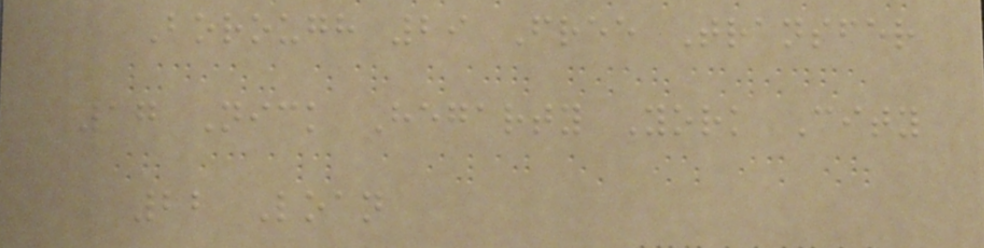Borough 29 Free Transfer
17 Nick Hegarty York City
22 Loan
